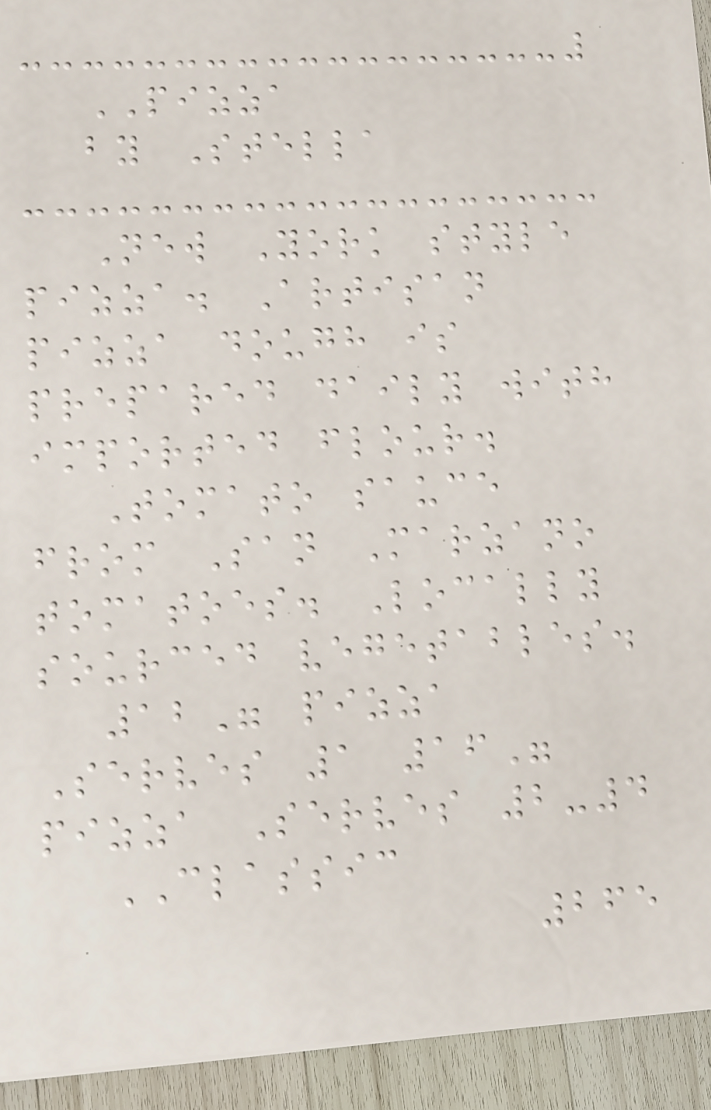PIZZA
by Stella
New York style
pizza. Artisan
pizza dough is
prepared daily with
imported flour.
Tomato sauce
from San Marzano
tomatoes. Locally
sourced vegetables.
12" pizza
Serves 1 16"
pizza Serves 2-4
CLASSIC
265
